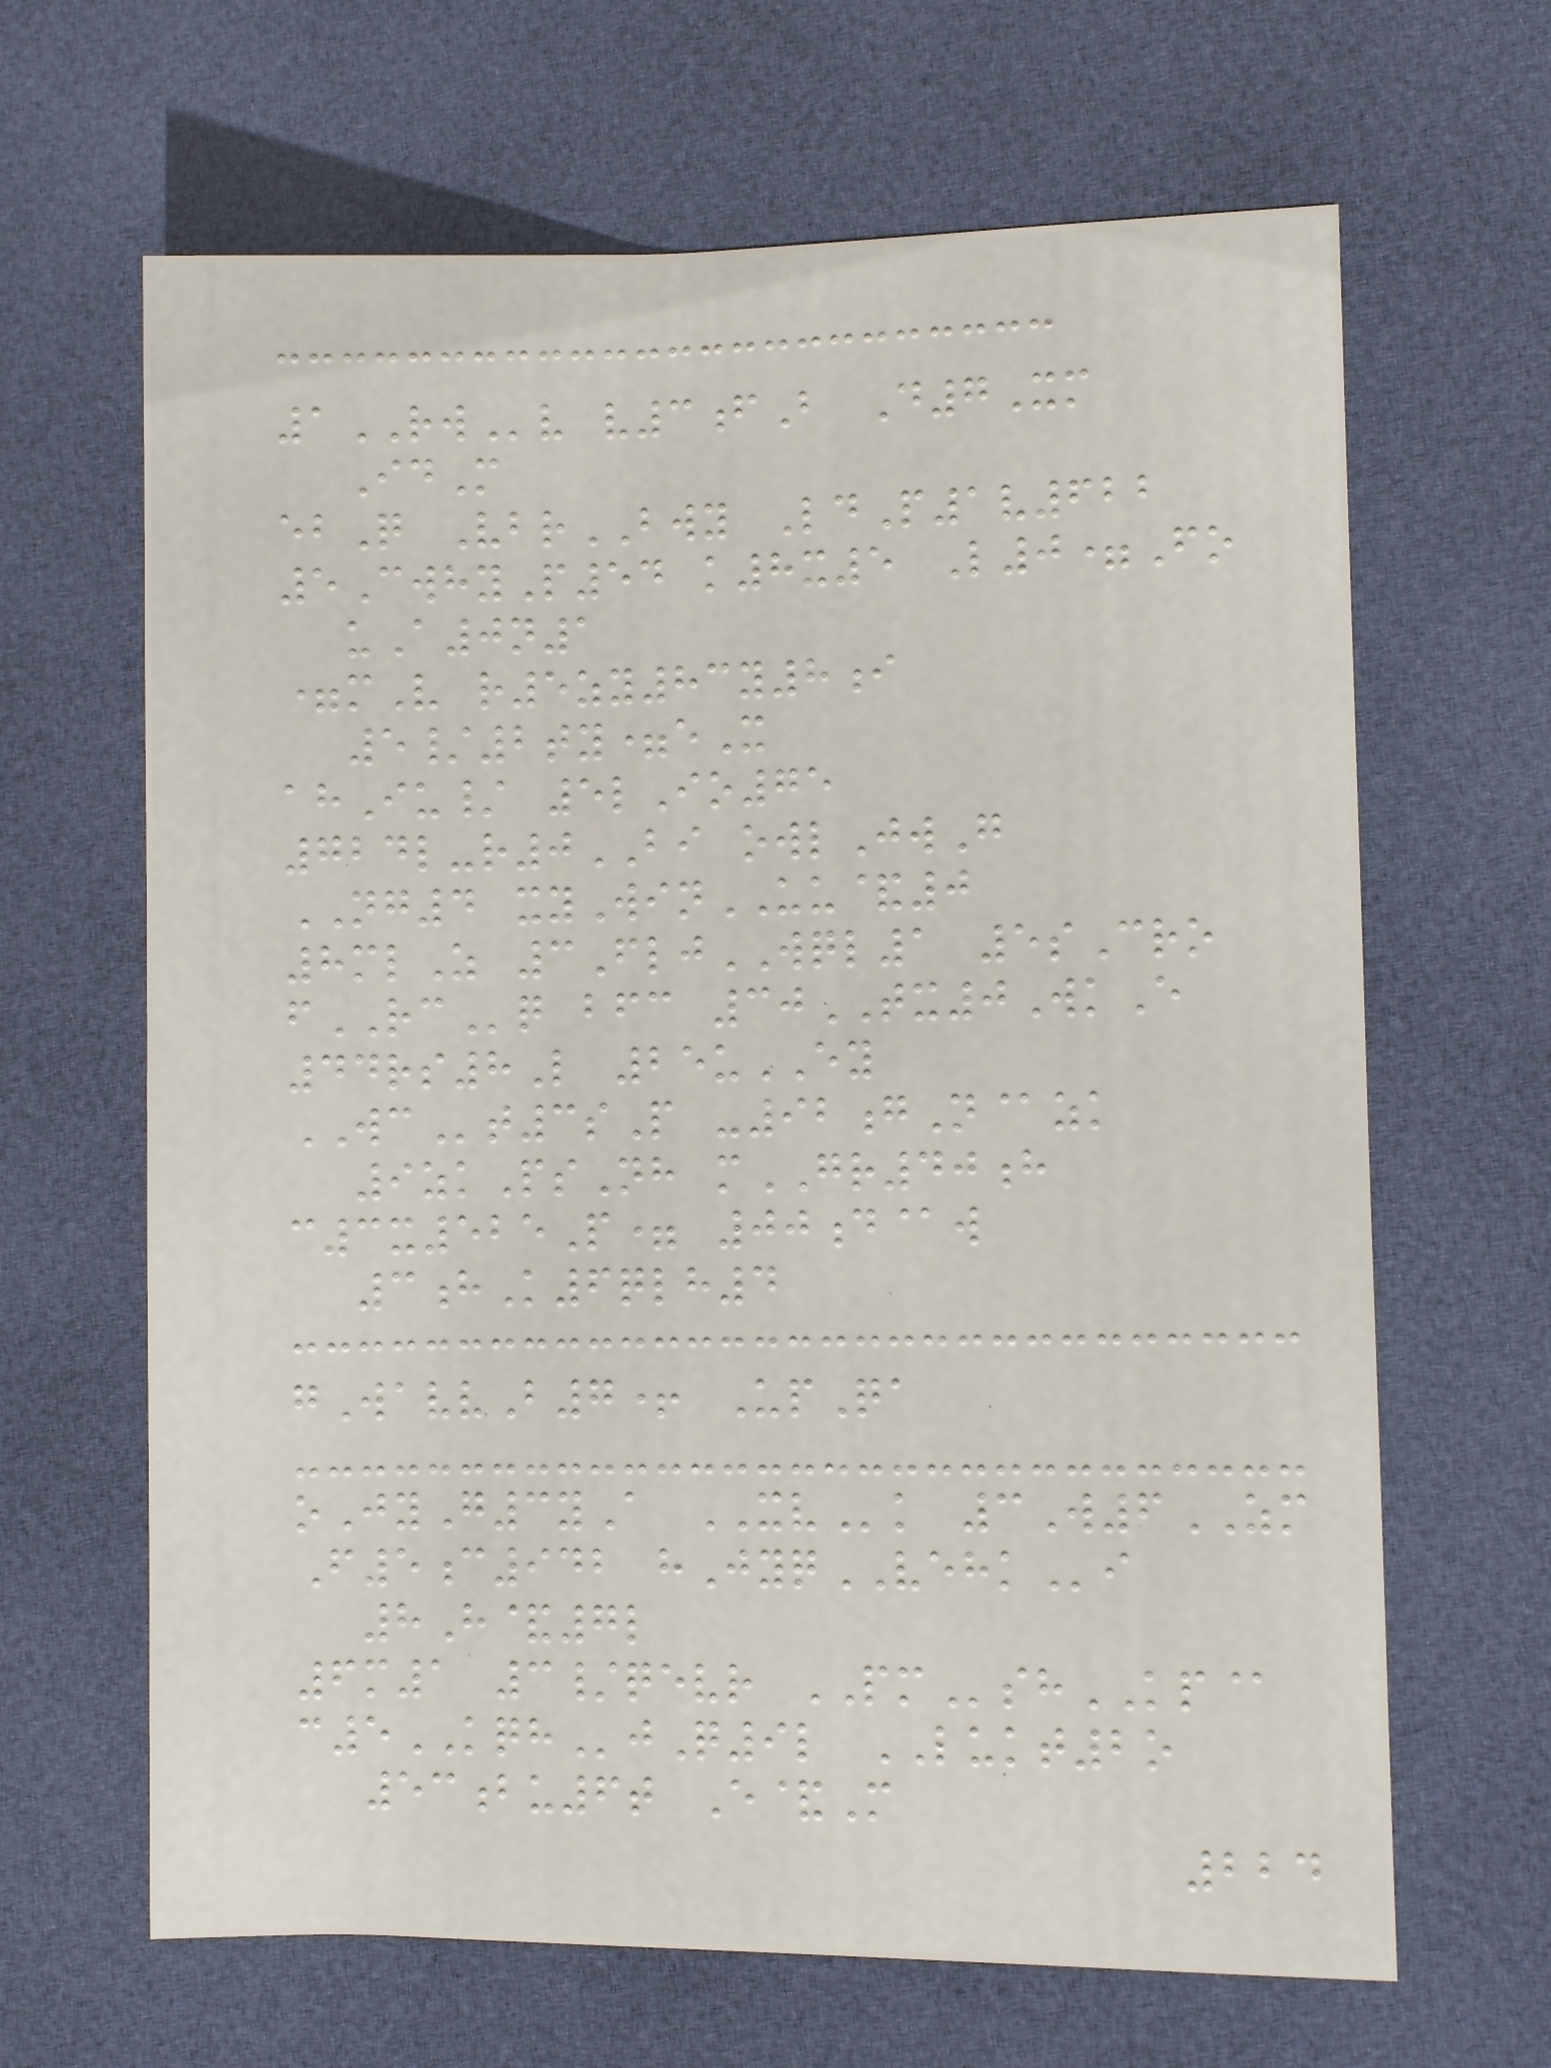1RWv v3fB D7Xm
IdM
ebQ VbrBWY LdP1v622
5CwhyP54 k8x5 L0=Fo
uA0n1
=mV r5zy83y8i
5/2ty=eX
ahIu/ 5lIo75
724l-r0BI owlJwG
NG4 xyWinUU&0
8mlZ 3FljWQL1 5sCro
fRCq bfc 30TX0WkE
44rs8L 25uEY
WCt3sP -92gN@zk
9zkPsNh mGR40h
c3x525P= 00d@w
3hK6qlh4
gWavvB7+ UpQa
oJyG3yA XVk 3W6ZM
F5c942 hJyqVEHKi
8H&7l
6m1 3/qevr PMshKP@
c5KQHjQ9l LUKT2o
53bu6t E&M
224
